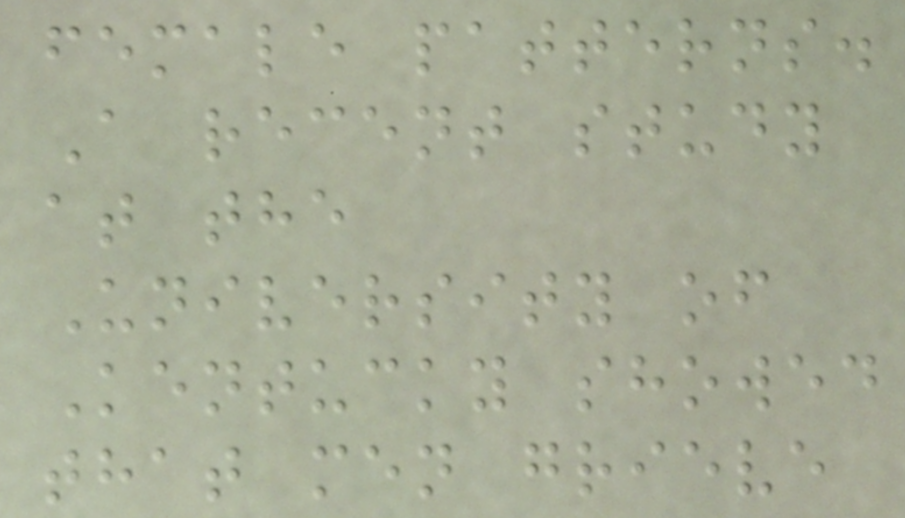female patterns.
A recent study
at the
University of
Kentucky showed
that men grieve
